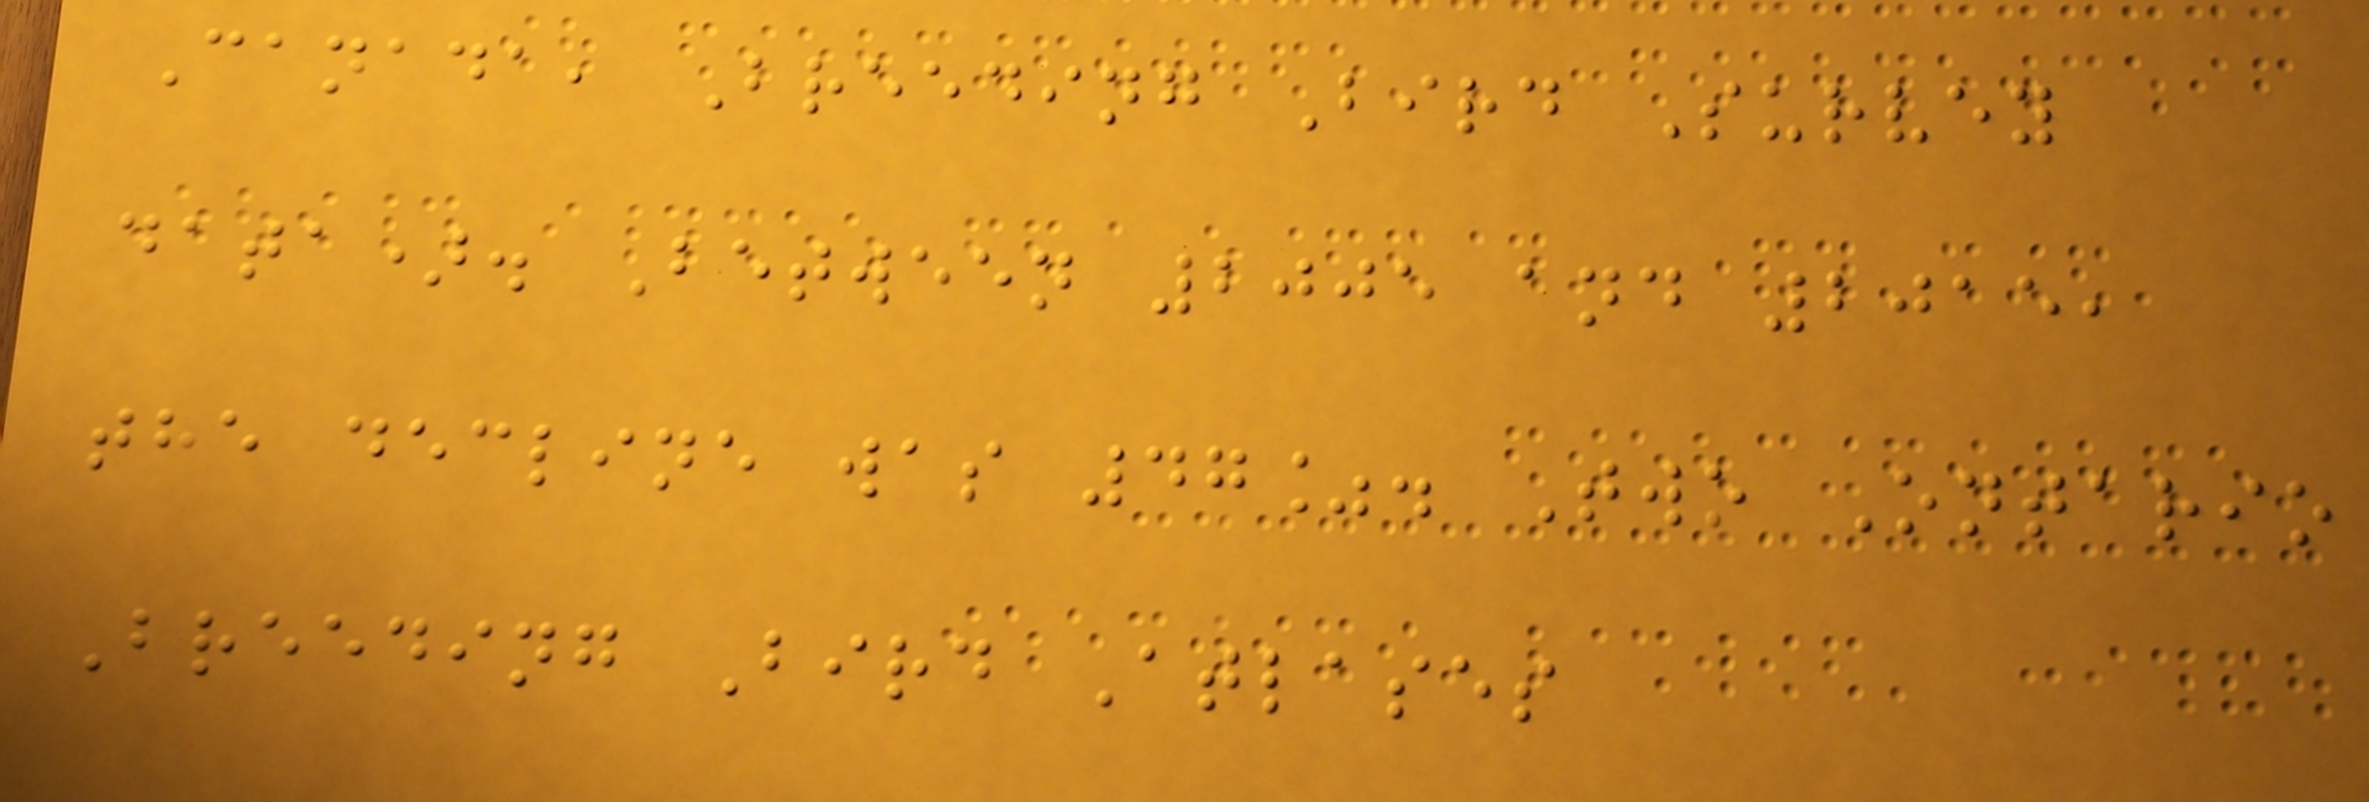Canada, Breeding Bird Survey
data). Between 2005 and 2015,
the decline was 47%. Two Ontario
Breeding Bird Atlases
